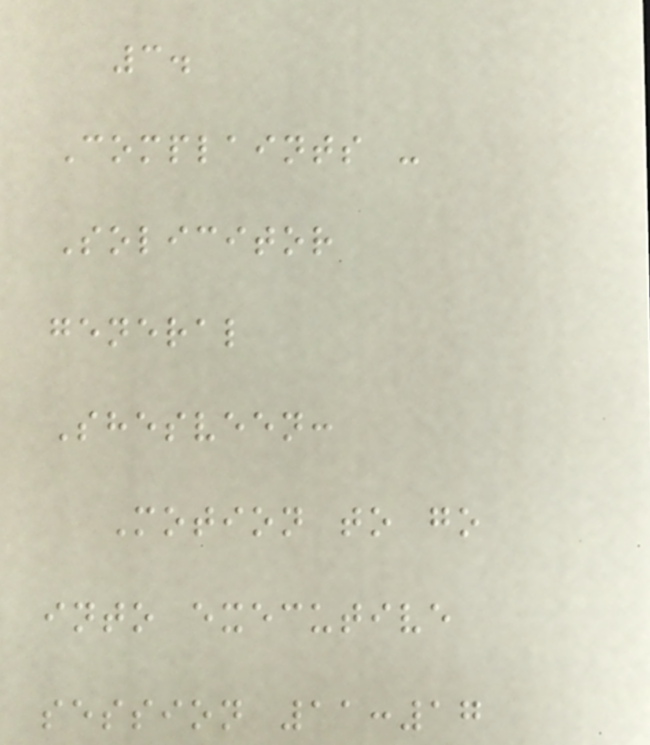3.
Complaints -
Solicitor
general
Shesveen:
Motion to go
into executive
session 11:17
